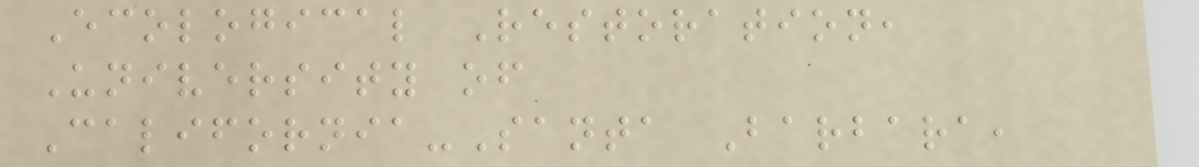Ecological Restoration,
University of
California-Santa Barbara,
